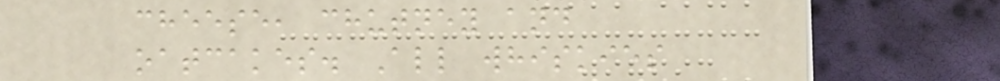cheese, chutney and
oatcakes. All whiskies
